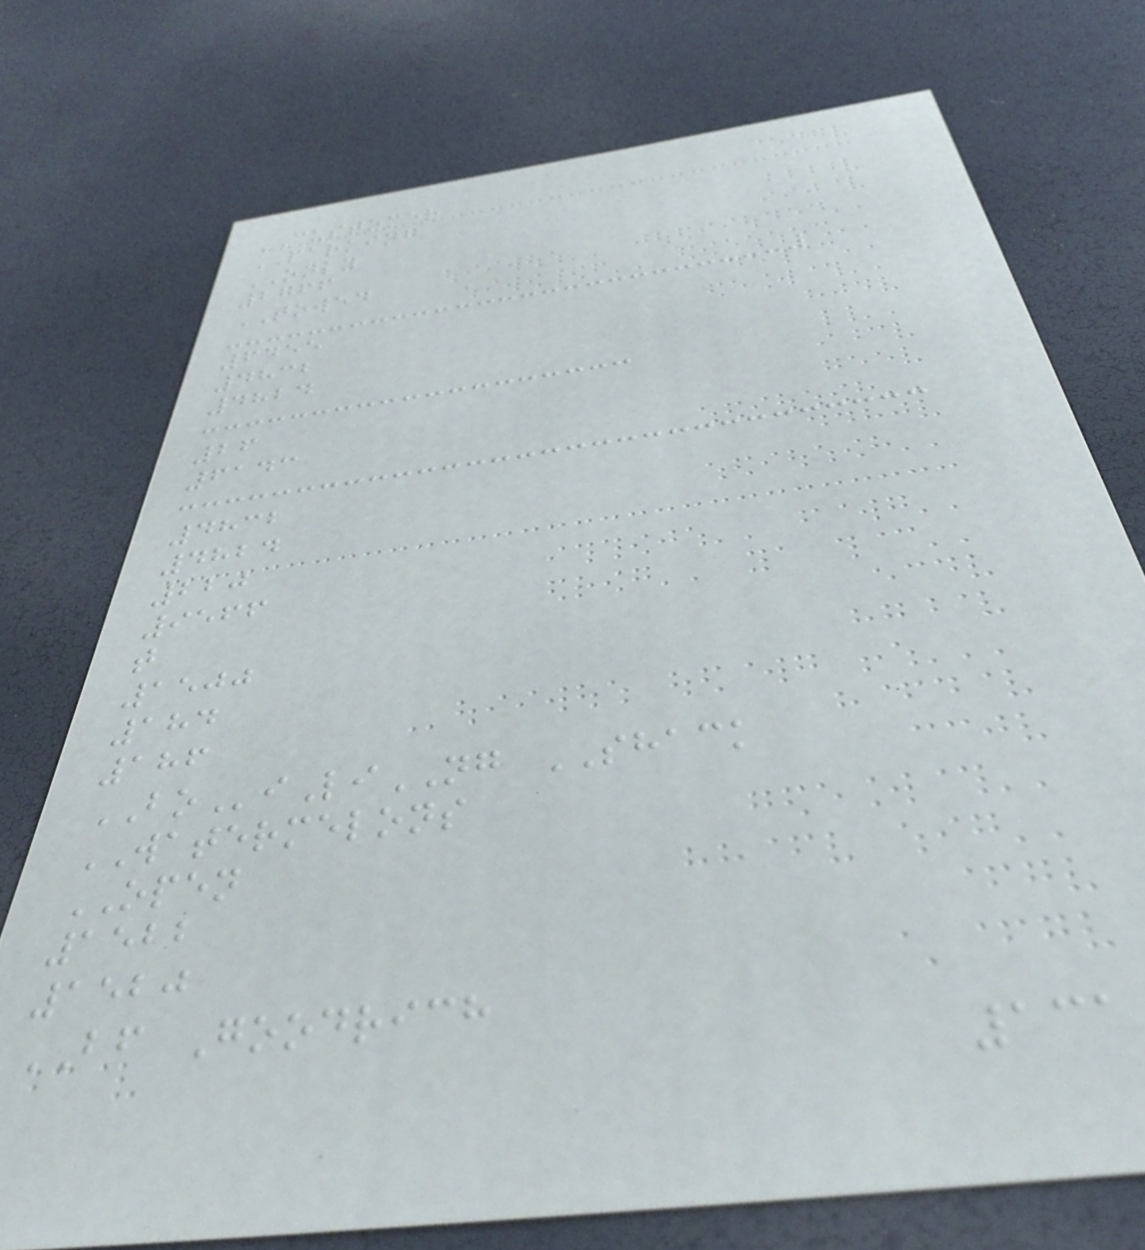CUSTOMER
PARKING
ONLY
2766
TOWED
6455
4832
4824
26
6143
4832
4824
220
9566
t
1500
184
186
BOiLiNG SHACK
WATERMELONS
OPEN
1522
1520
BF Goodrich
131
